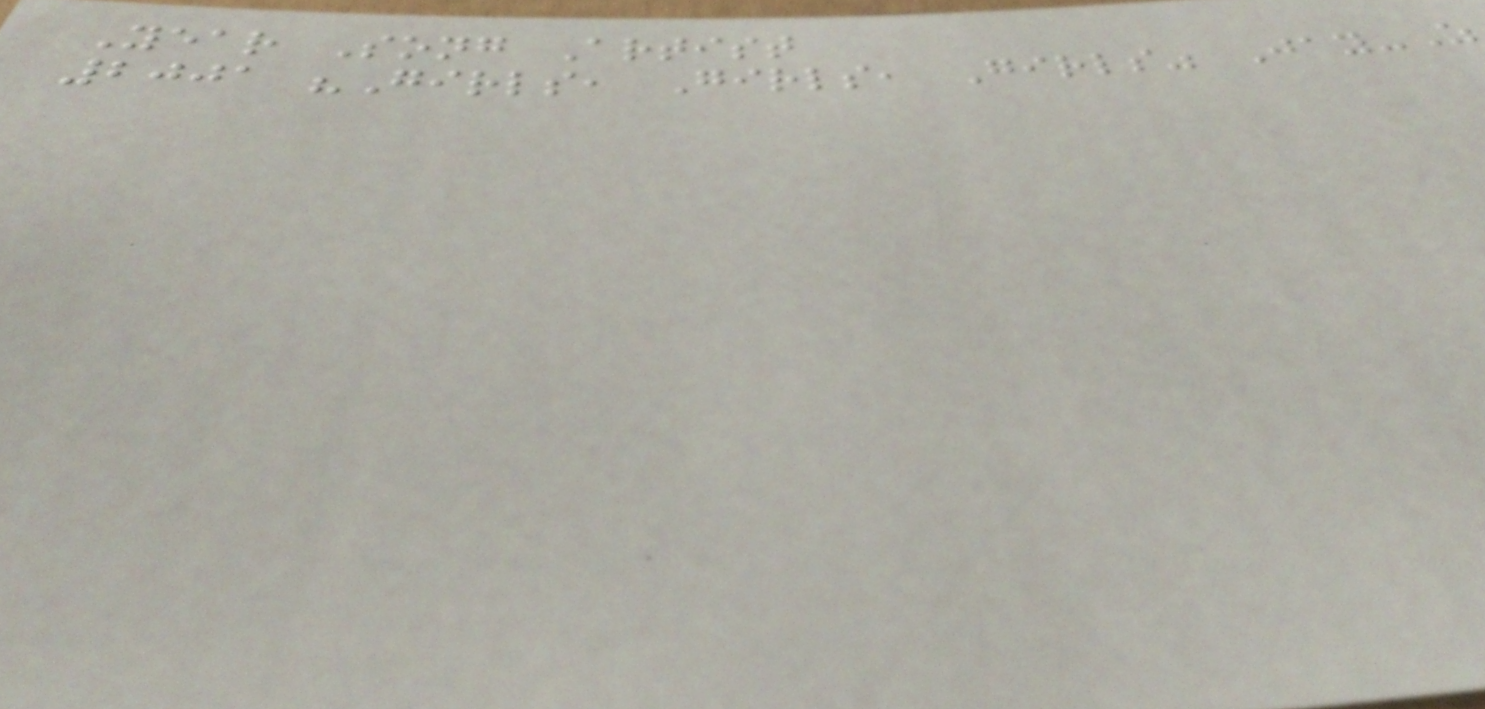Year Song Artist
2001 "Girls, Girls, Girls" Jay-Z
